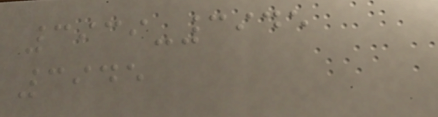3939-3945
3945
